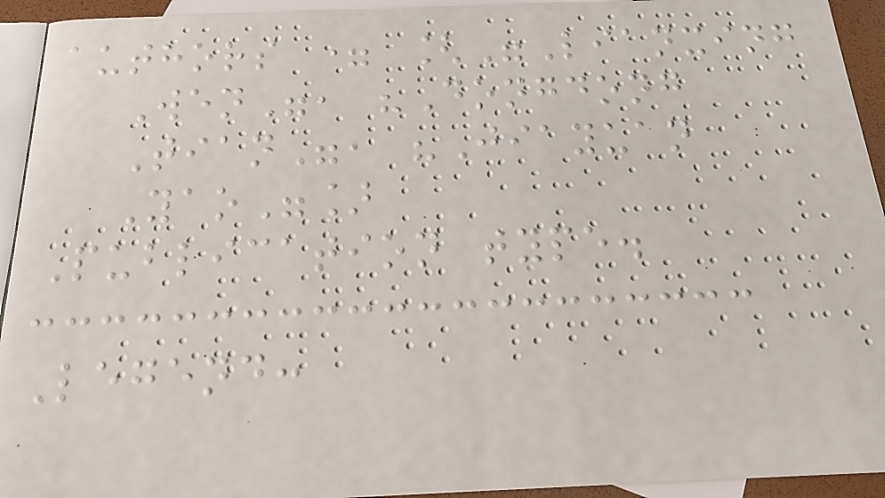authors = ["Lianxing
Wen", "Dongdong
Tian", "Jiayuan
Yao"]
Publication type.
Legend:
